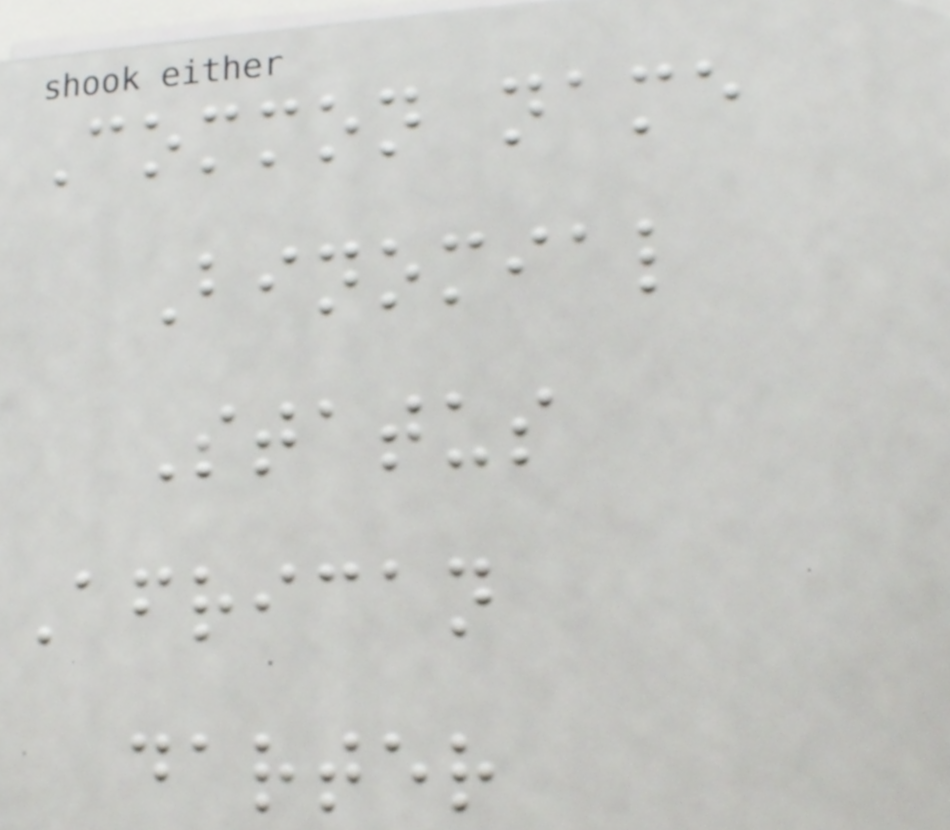Common name
Binomial
Status
African
darter
